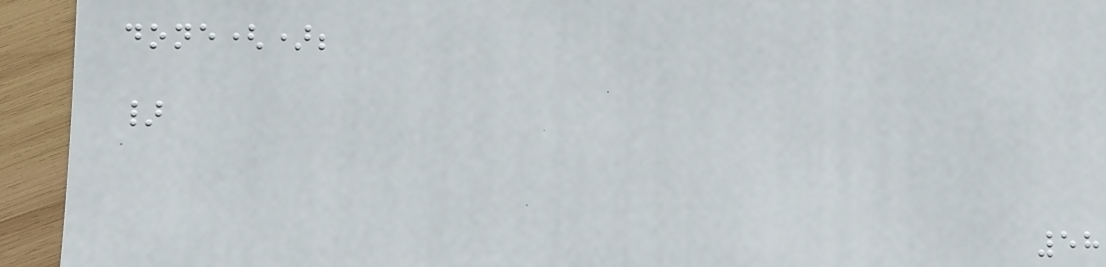done();
}
58
